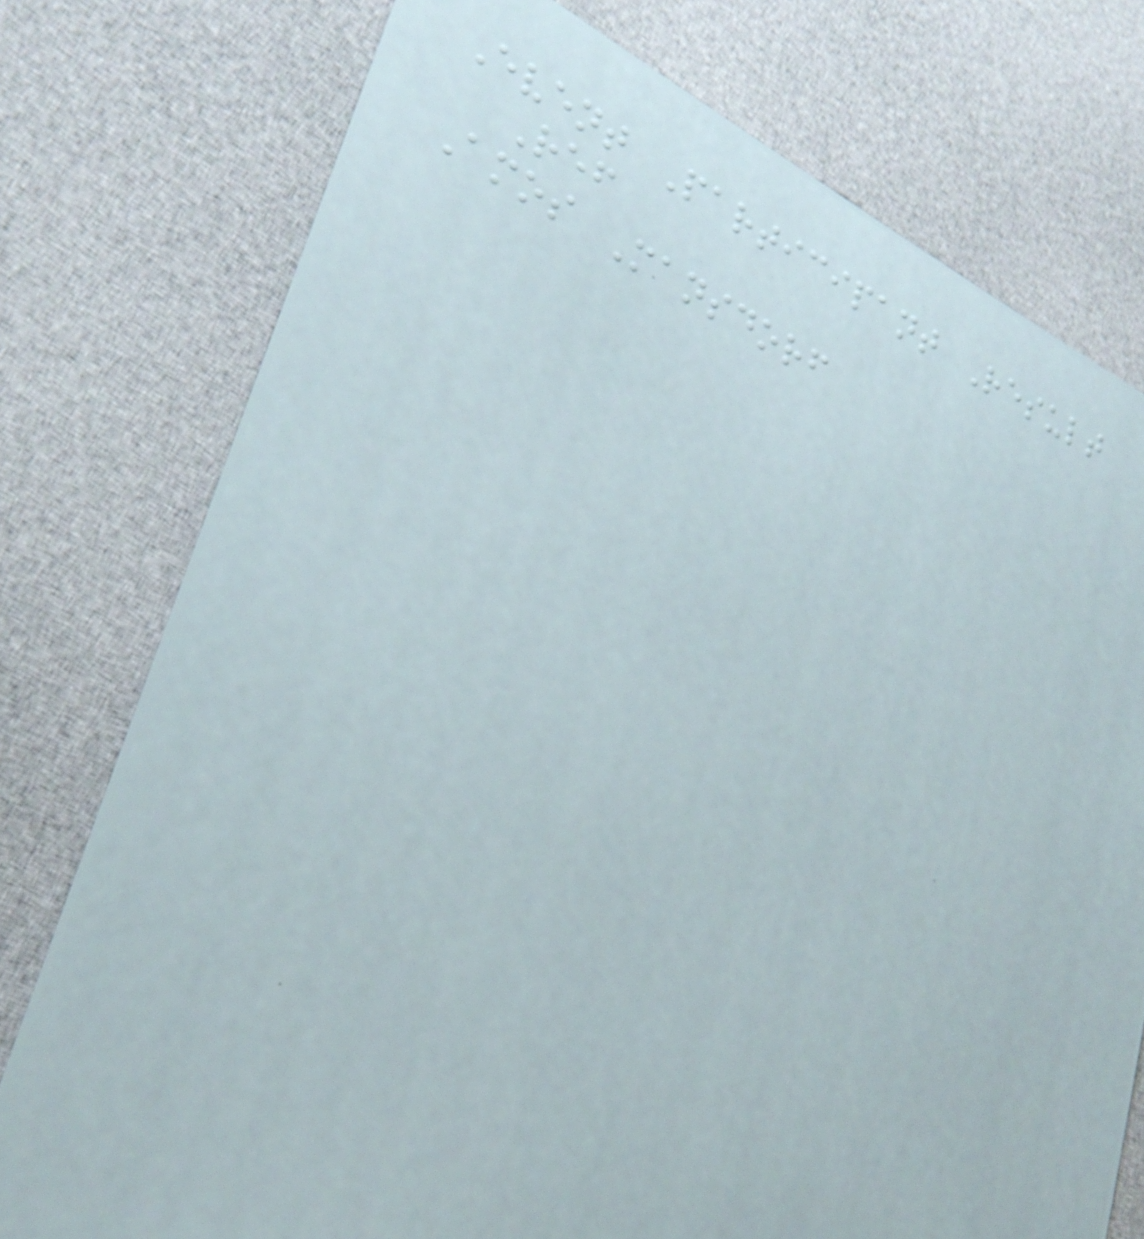Event Participant Result
Ref
Amos Mansdorf
